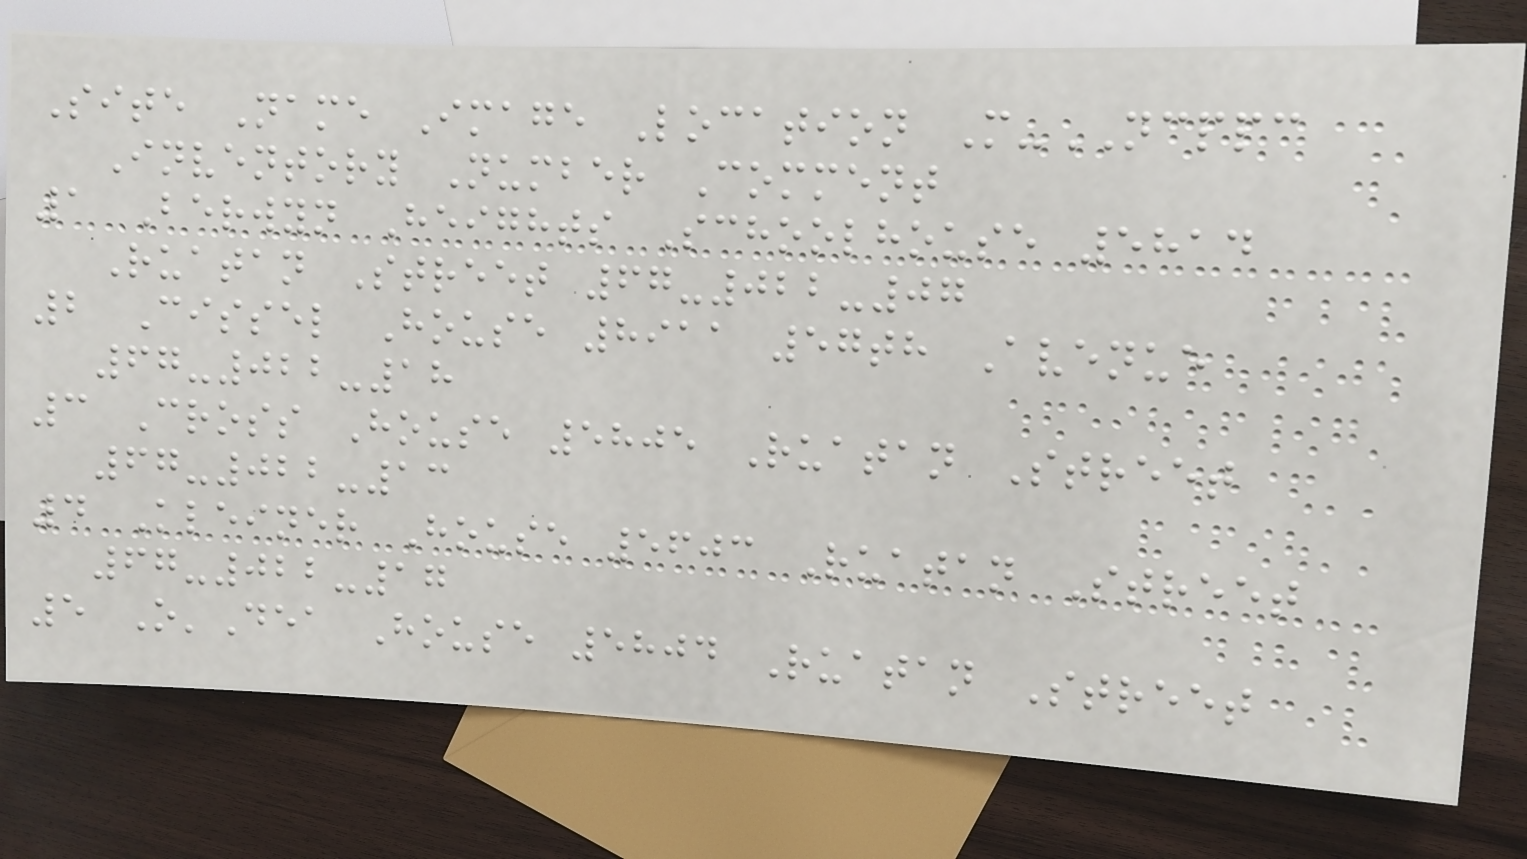Site Name Image Location M-NCPPC
Inventory Number Comment
1 Berwyn Heights Schoolhouse 5814
Ruatan Street 67-022-07
2 Cissel House 8911 57th Avenue
67-022-18
3 Cross House 5805 Ruatan Street
67-022-13
4 Kleiner House 5603 Ruatan Street
67-022-17
5 O'Dea House 5804 Ruatan Street
